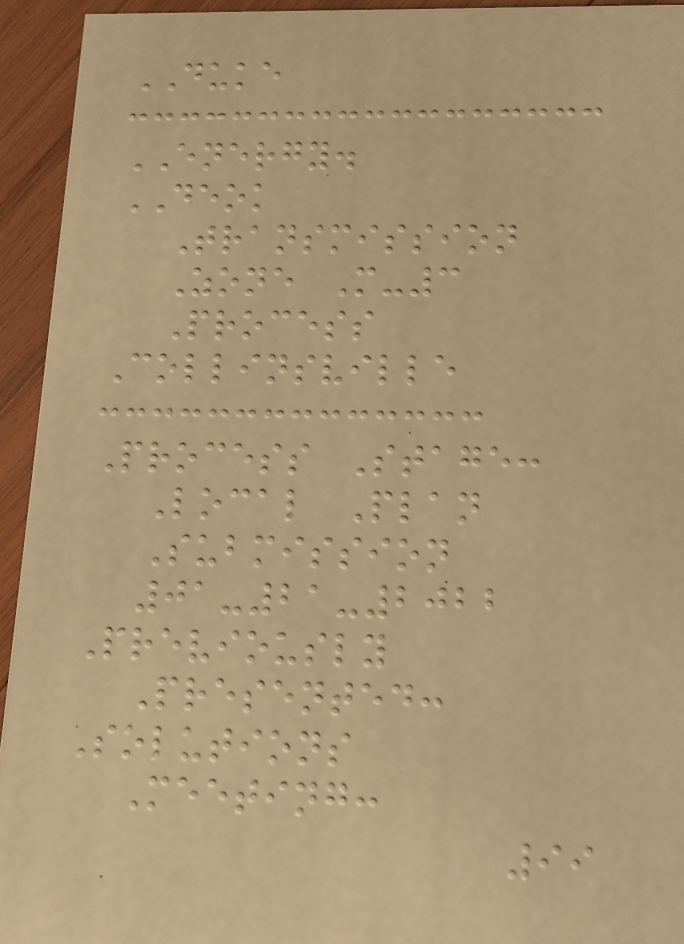DUKE
ENERGY.
DEOK
Transmission
Zone M-3
Process
Collinsville
Process Stage:
Local Plan
Submission
01-21-2022
Previously
Presented:
Solutions
Meeting:
99
